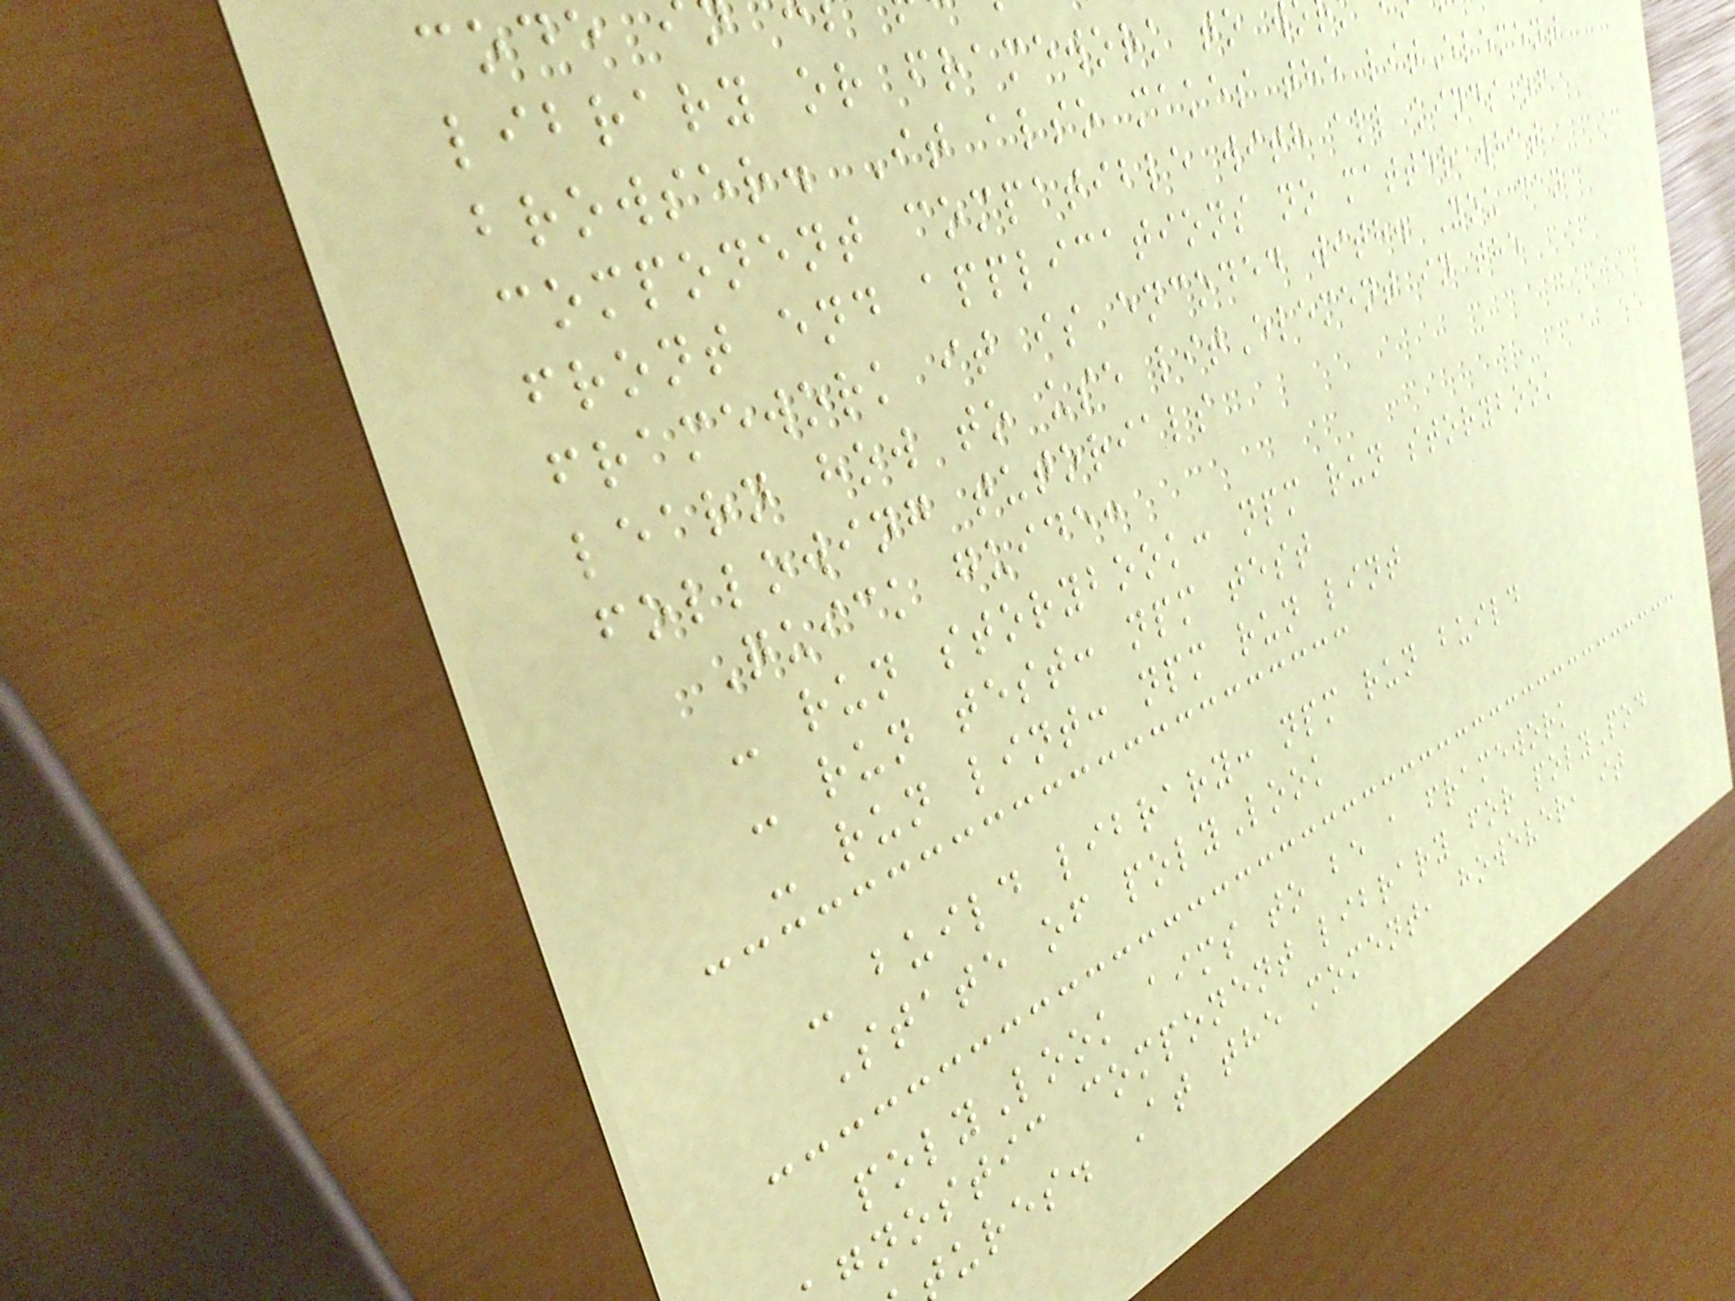library or framework to w
browser. It also makes the litElement
component compatible with all kinds of
front end applications no matter what
framework it is encoded with. You can
learn how to use litElement in the
following tutorials
Quick guide:
- run storybook: npm run storybook
- run test: npm test
- run lint: npm run lint
- build library: npm run build
State of polyLook
polyLook aims to be a framework
gnostic component library for polyPod
ures. At the moment, however, it
